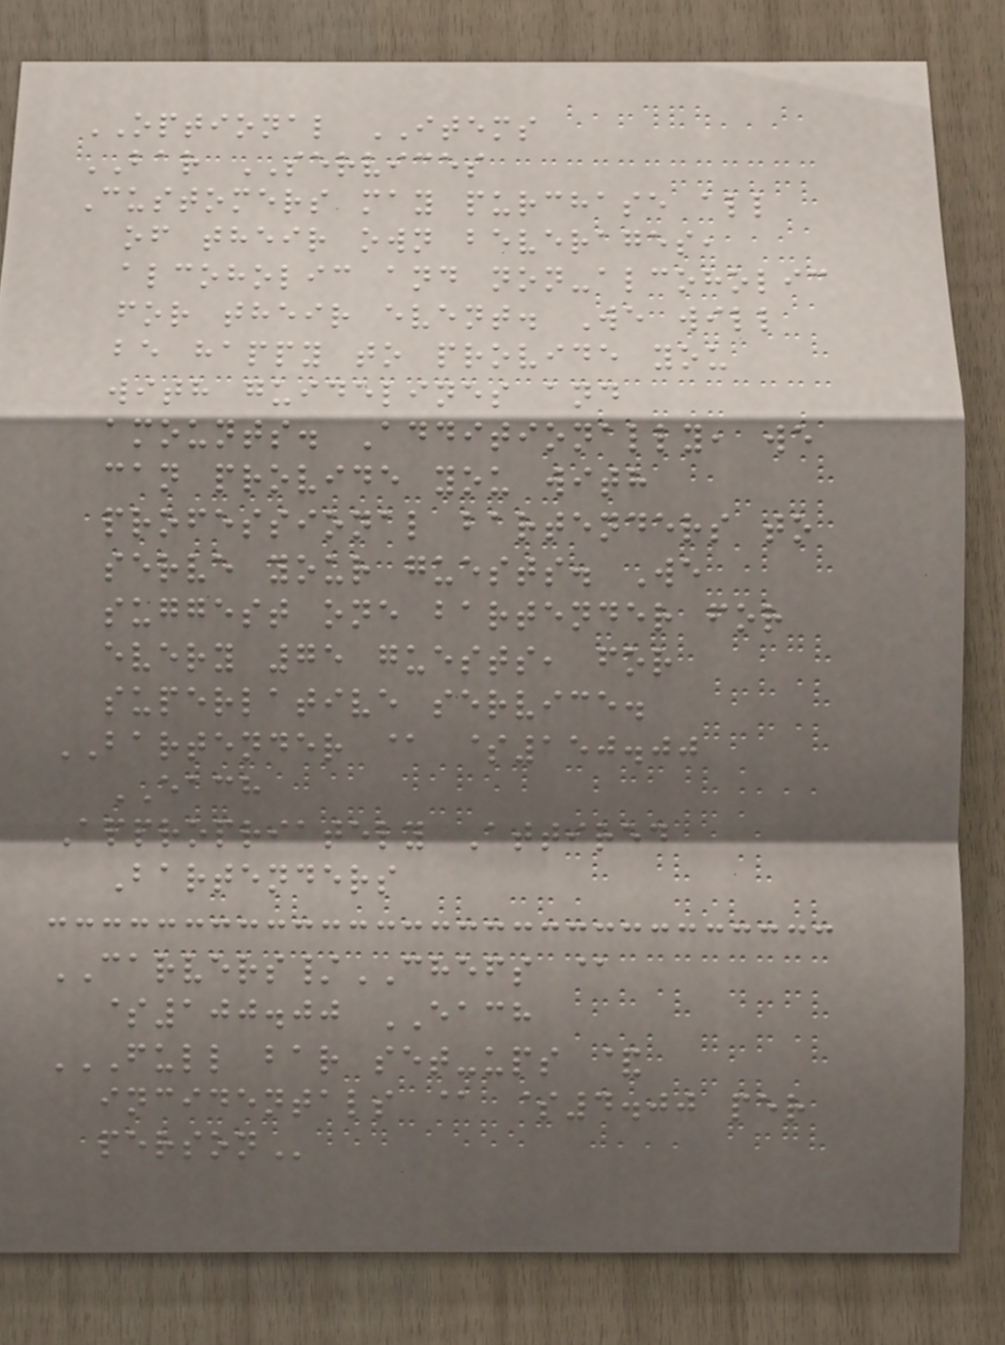OPTIONAL ITEMS
BAR SERVICES
Customers may purchase all
of their own beverages,
alcoholic and non-alcoholic
for their event. We will
be happy to provide you
with guidelines and
amounts. Additionally, we
can provide you with
professional bartenders to
serve your guests. We
suggest one bartender for
every 75 guests, for
superlative service.
BARTENDER @ $150.00
EACH
Appropriately Attired
Bartenders
CARVERS/CHEFS @
$100.00 EACH
FULL BAR SET-UPS &
INCIDENTALS @ $4.00 PER
PERSON
